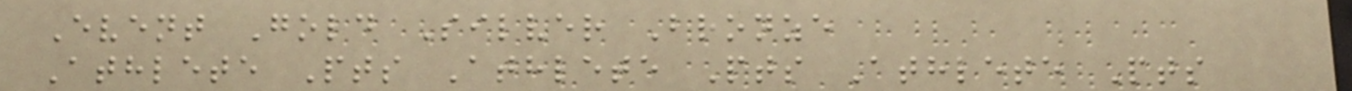Event Gold Silver Bronze
Athlete Pts Athlete Pts Athlete Pts
